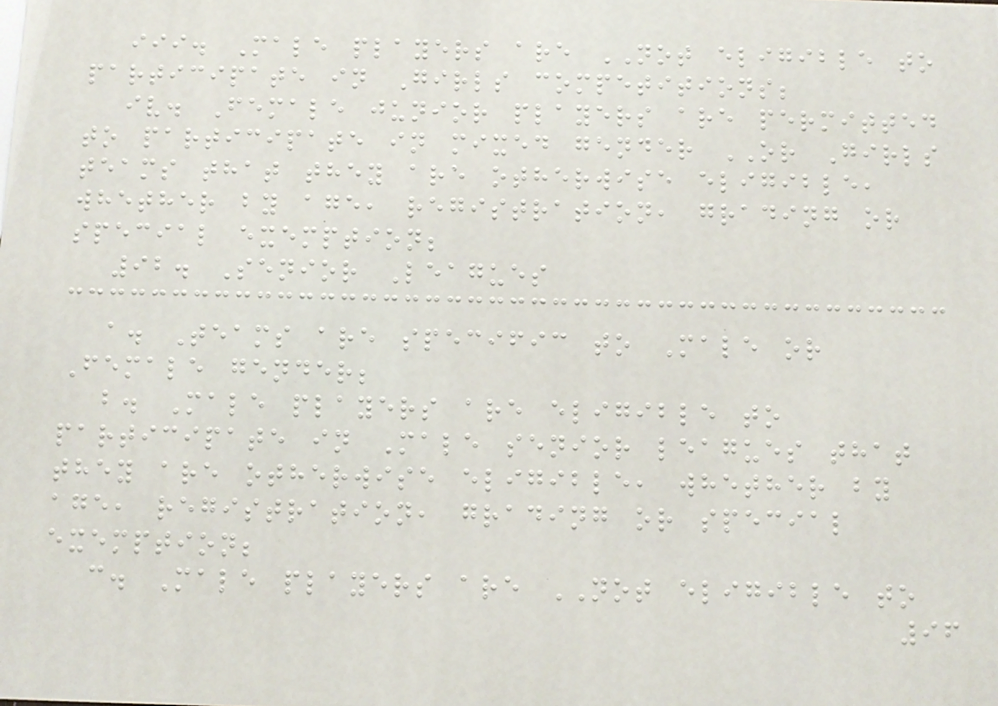iii. Male players are NOT eligible to
participate in Girls competitions;
iv. Female junior players are permitted
to participate in mixed gender OR Girls
teams that they are otherwise eligible,
whether by age, registration, grading or
special exemption;
92. Senior Leagues
a. Teams are specific to Male or
Female gender;
b. Male players are eligible to
participate in Male senior leagues that
they are otherwise eligible, whether by
age, registration, grading or special
exemption;
c. Male players are NOT eligible to
96
